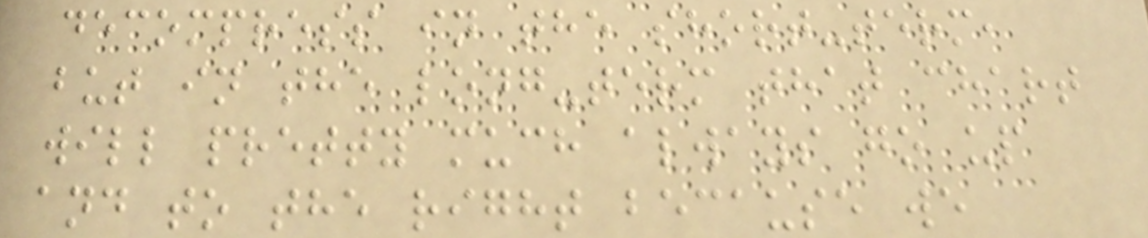decompress in the short-term,
but in the long-term that chart
will pretty much always go up
and to the right because we
